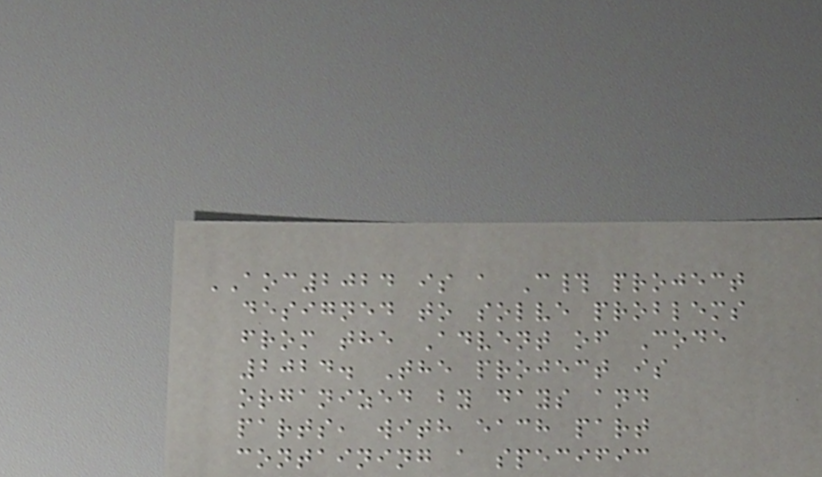AOC2024 is a C# project
designed to solve problems
from the Advent of Code
2024. The project is
organized by days and
parts, with each part
containing a specific
